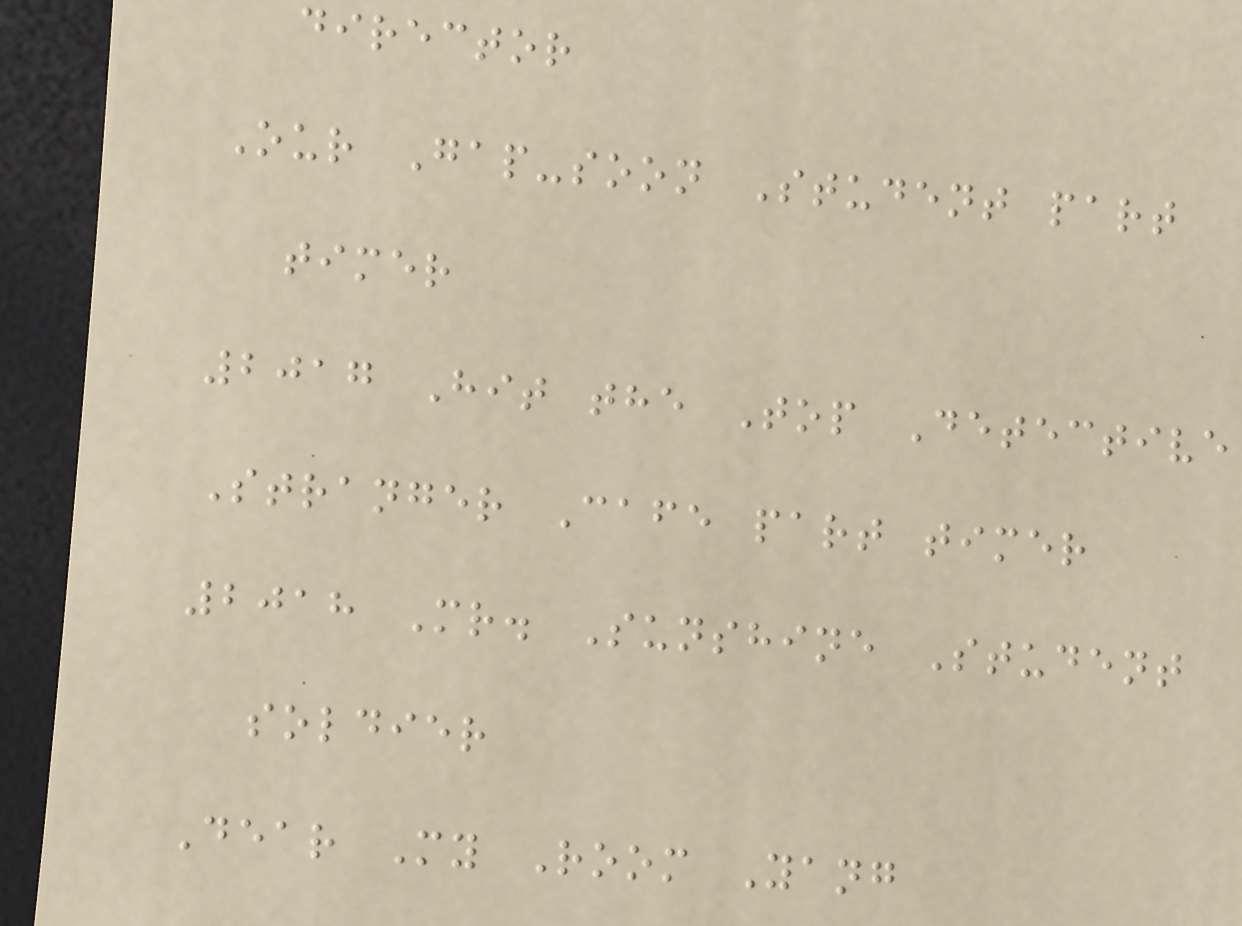director
Our Gap-soon Student part
timer
2017 Hit the Top Detective
Stranger Cafe part timer
2018 Mr. Sunshine Student
soldier
Dear My Room Yang
